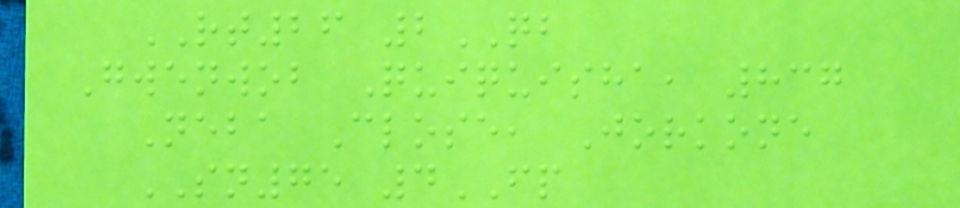RT26 2QB
Gwenwob Quiquisha, 837
Neba Close, Jorkone
SN75 4FP
